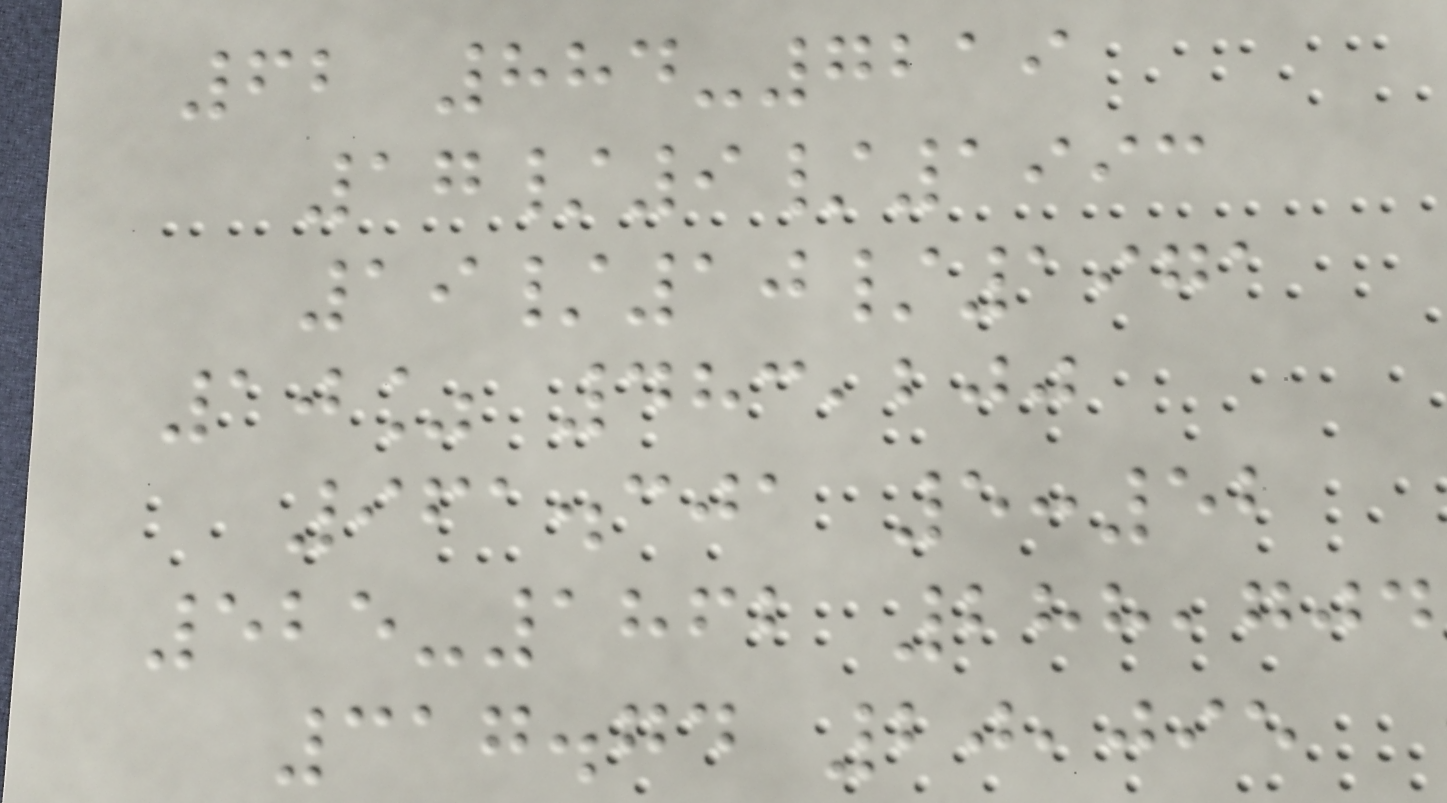62 884-7219
17/9/1993
19/10/1971
10% 483,200
961.301 5:52
525-1862 288,704
317.74 20,095
